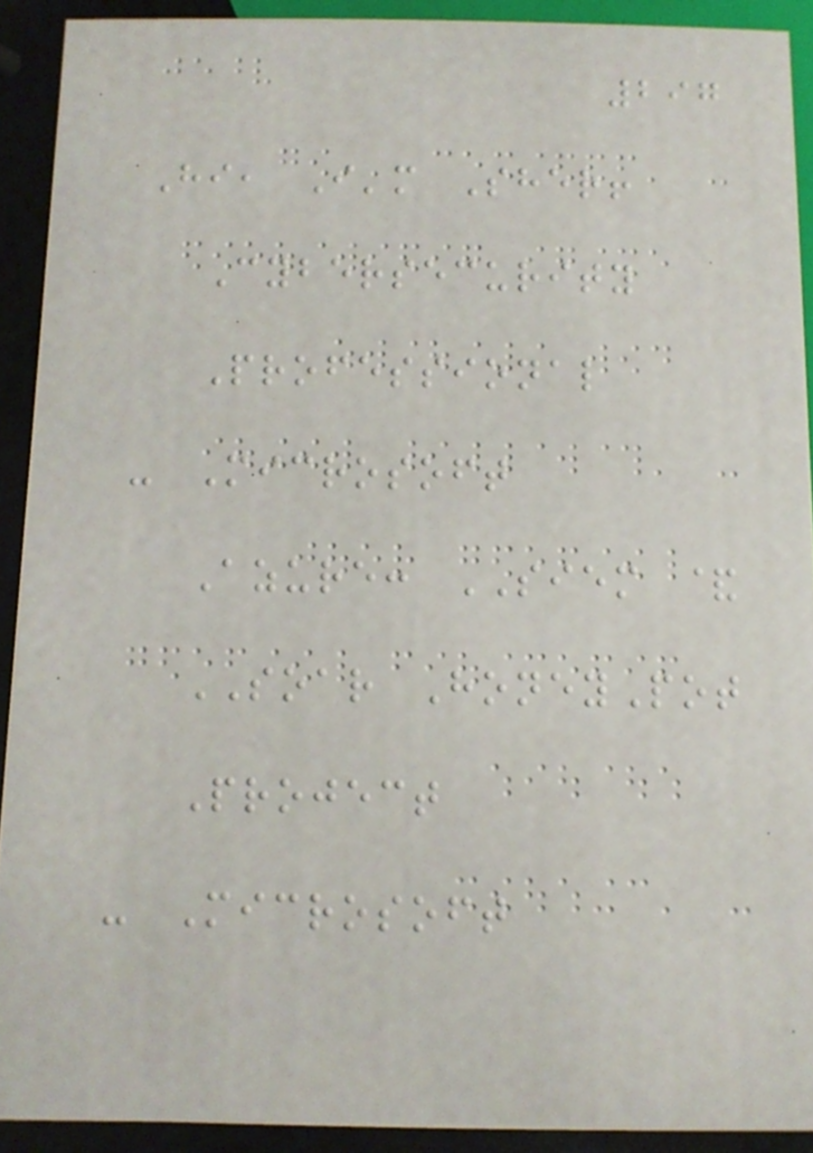297
Hi, I'm Sher!
Cybersecurity
Professional
- Microsoft
Azure: SIEM &
SOAR HoneyPot
Project
- Microsoft
